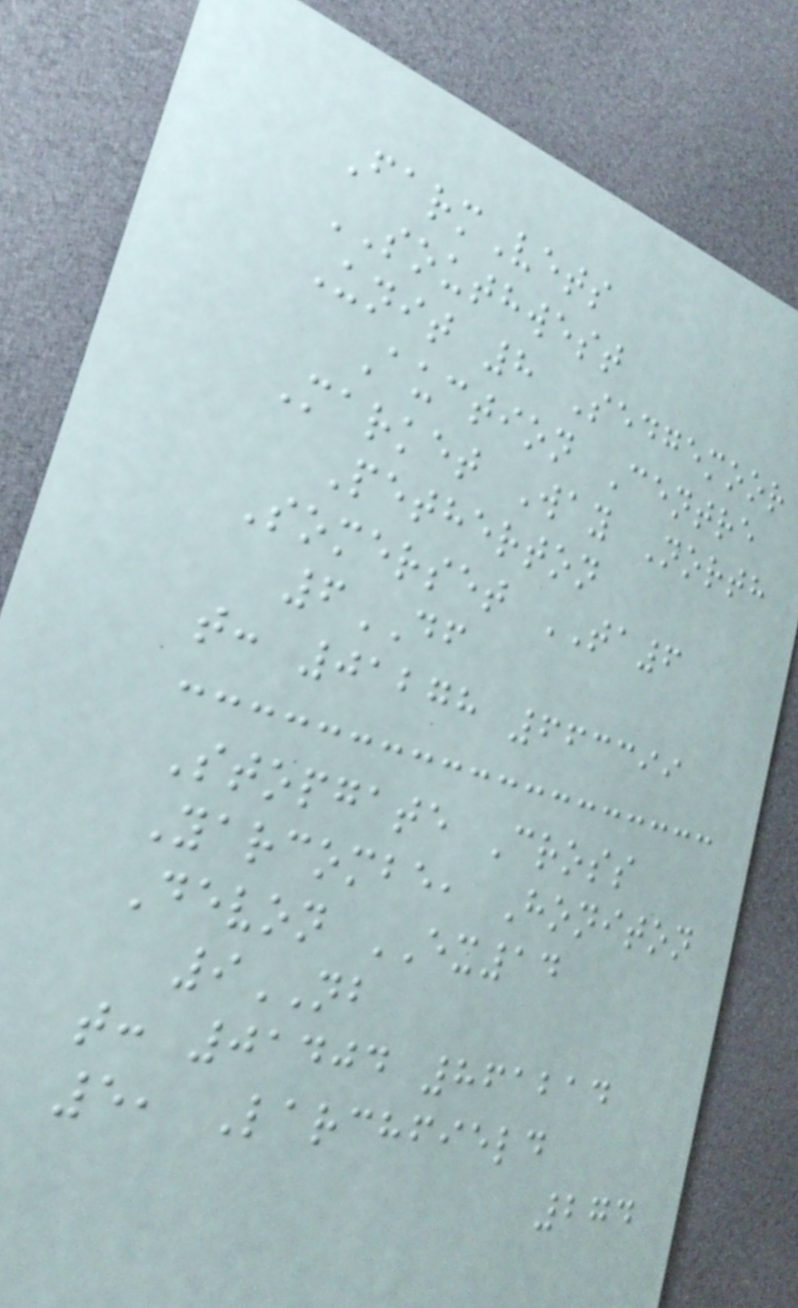FarmVets
SOUTHWEST
Unit 8 Sedgemoor
Auction Centre
Market Way North
Petherton
Somerset TA6
6DF
t: 01278 663399
Stopgate Cross
Yarcombe, Honiton
Devon EX14
9NB
t: 01404 861214
5, Larchfield
274
